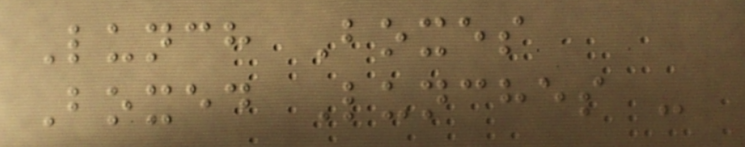Lunch Boxes
Boxed Lunches -
